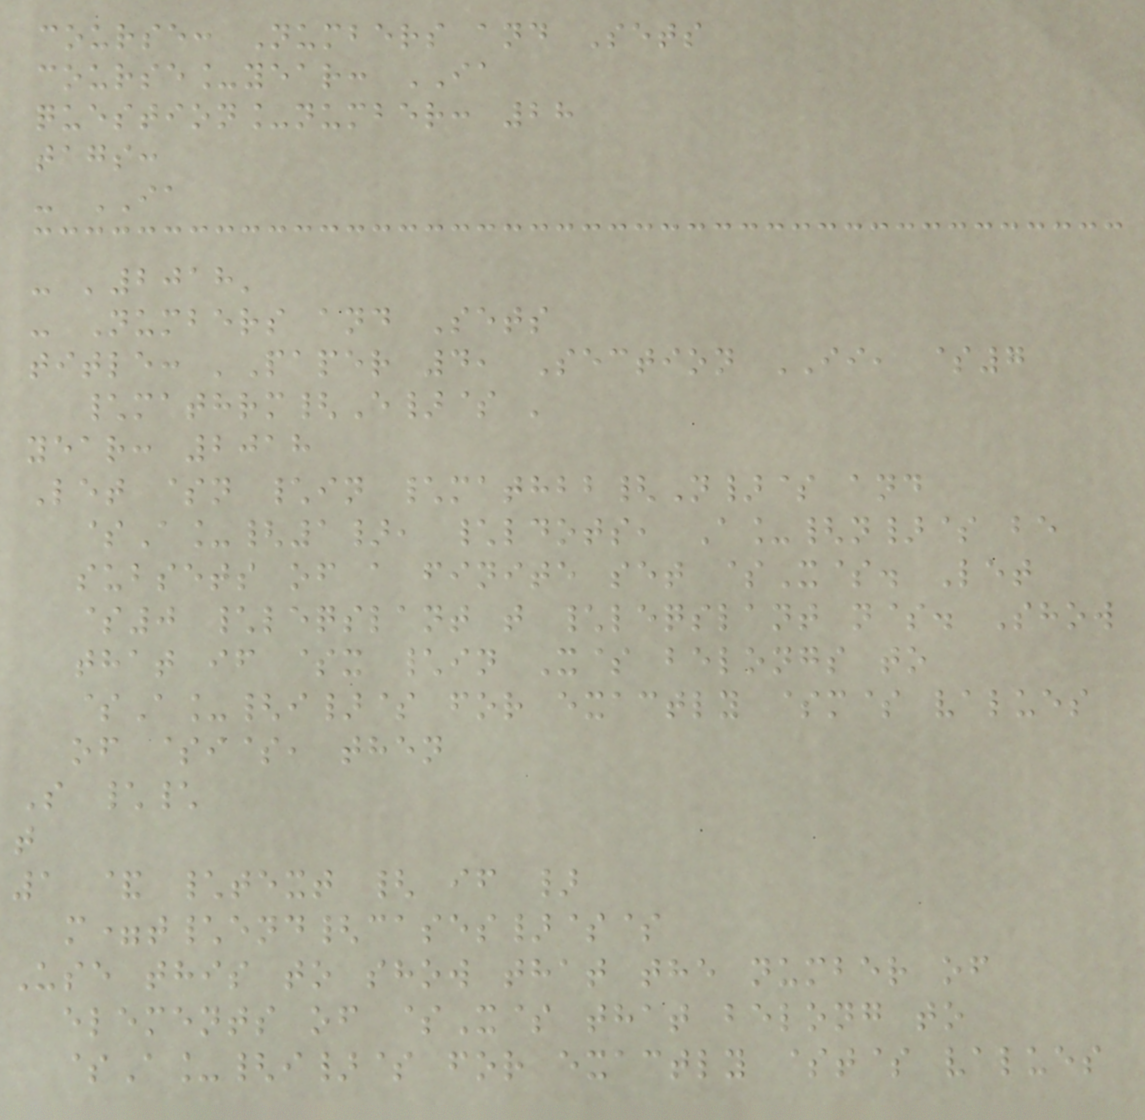course: Numbers and Sets
course_year: IA
question_number: 28
tags:
- IA
- '2018'
- Numbers and Sets
title: 'Paper 4, Section II, $7
\mathrm{E}$ '
year: 2018
Let $n \in \mathbb{N}$ and
$A_{1}, \ldots, A_{n}$ be
subsets of a finite set $X$. Let
$0 \leqslant t \leqslant n$. Show
that if $x \in X$ belongs to
$A_{i}$ for exactly $m$ values
of $i$, then
S \\
t
1 & \text { if }
m=t\end{cases}$$
Use this to show that the number of
elements of $X$ that belong to
$A_{i}$ for exactly $t$ values
